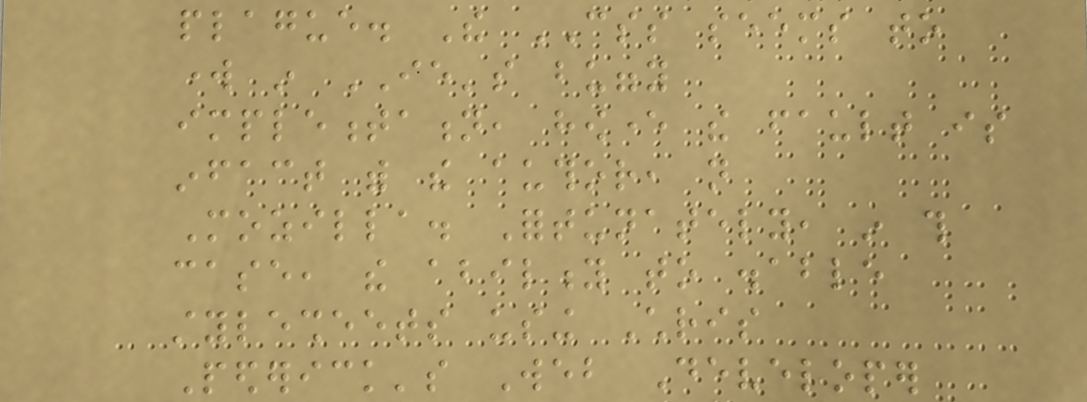plague. The CSS seems to
work in IE's buggy
implementation, however the fault is
infact with the author, not
Mozilla. Fortunately, in this
case, the ability to disable
stylesheets using Chris
Pederick's Web Developer
